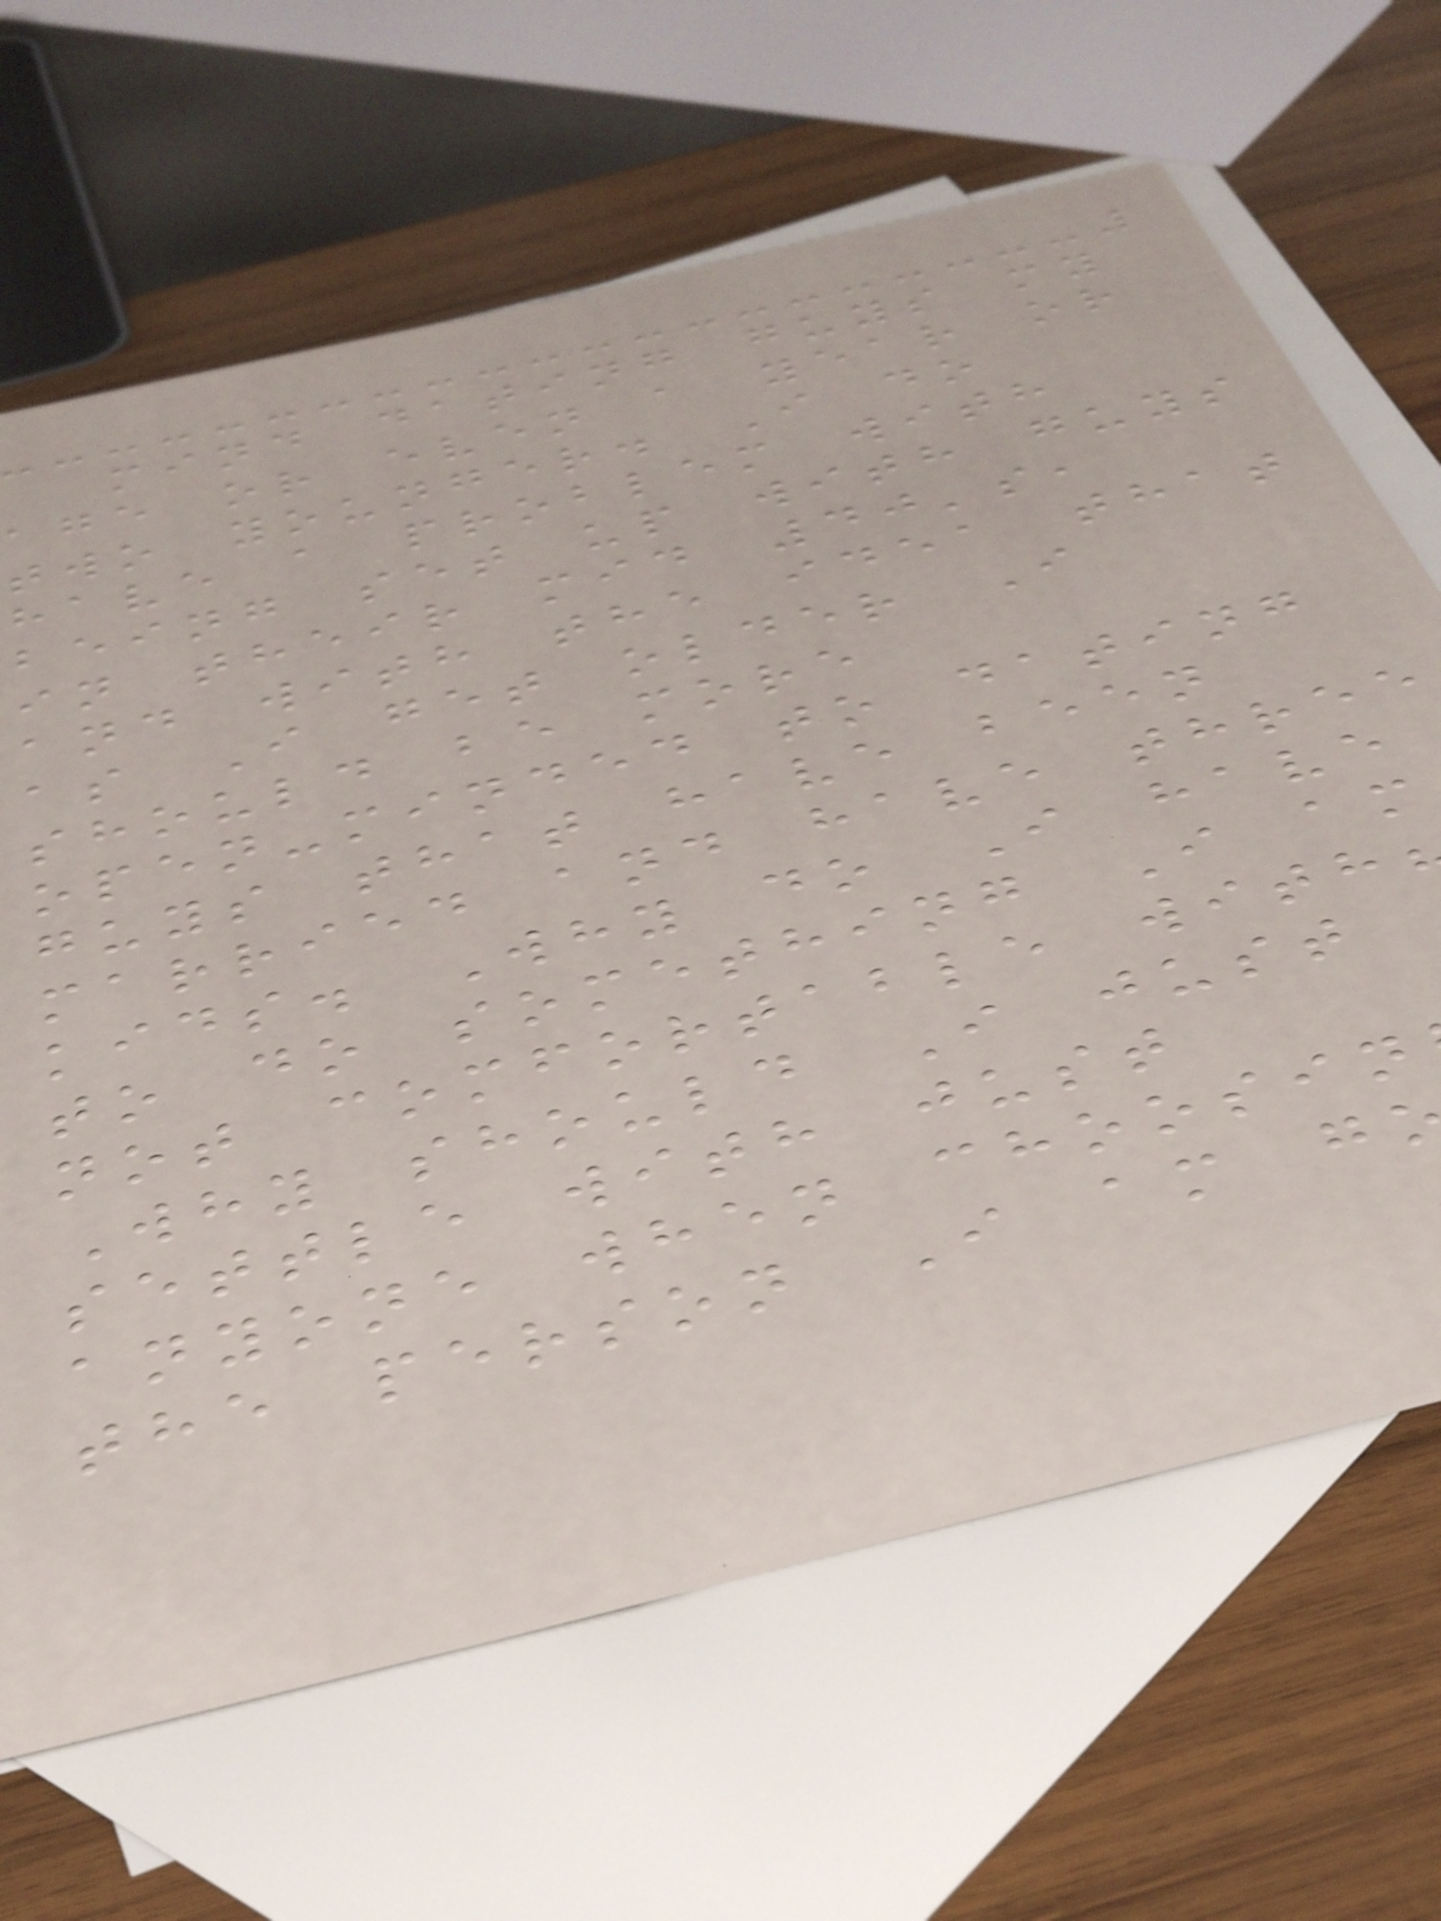mind dating guys my
age or even a year or
two younger. I do
have a problem with
being set up with guys
in their mid 40's,
and with the idea that
as I get older I
should be more
open-minded to dating
guys that have been
married and have three
kids. Why do I have
to do something I am
not comfortable with
Why should I just
settle with just
anyone when choosin
the person I am g
